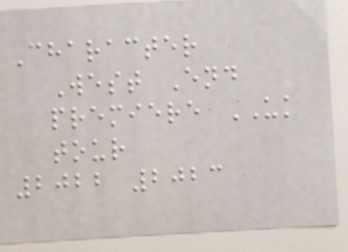Character
West End
premiere UK
tour
2022 2023
